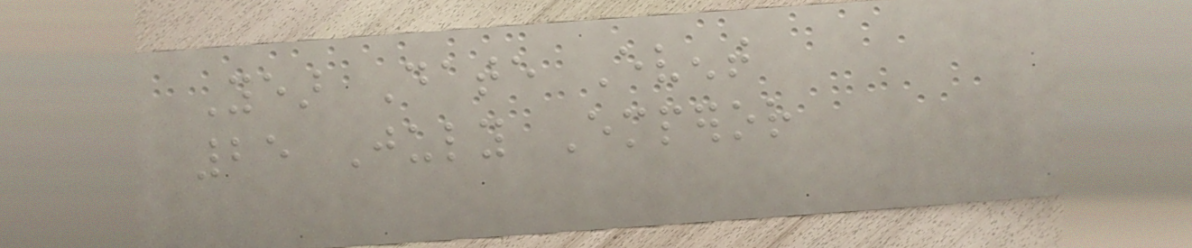Year Date Event
25 July Emperor
